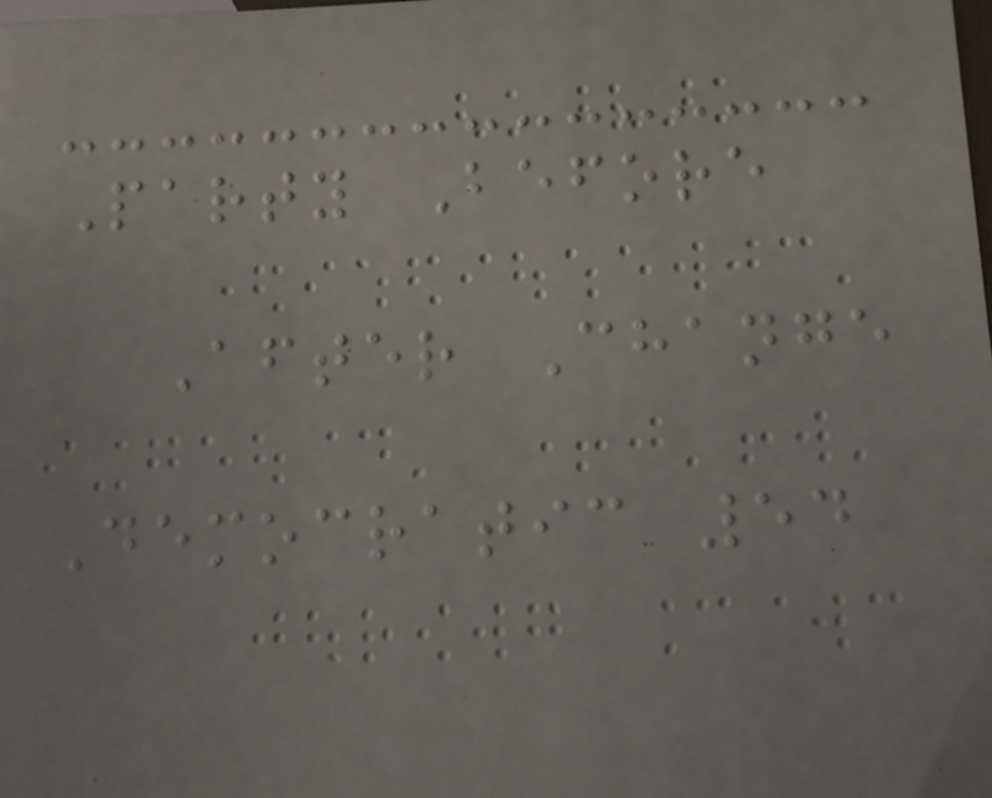Party Before
After Change
Democratic 54
